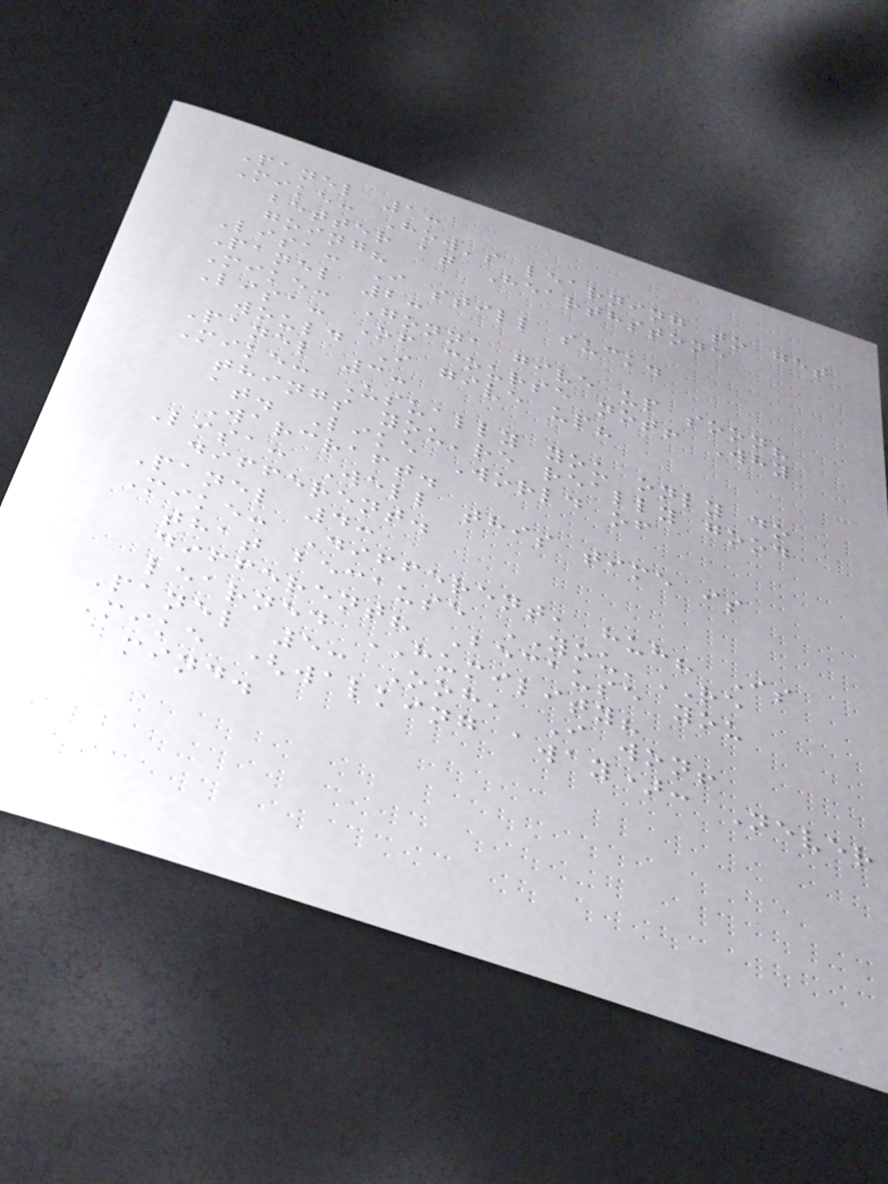Panel 1:
Mike: How's learning to get
better at Hearthstone
going?
Lisa: I still suck.
Panel 2:
Mike: Gonna give up soon?
Lisa: Of course not! Why
would I give up?
Panel 3:
Mike: Usually you only do
things you're really good
at. Like World of
Warcraft.
Lisa: Well this time is
different.
Panel 4:
Mike: Different, huh? Is
that because YOU'RE
different? Because you
learned HUMILITY?
Panel 5: Ooh, I won!
Mike (walking away): Never
mind.
